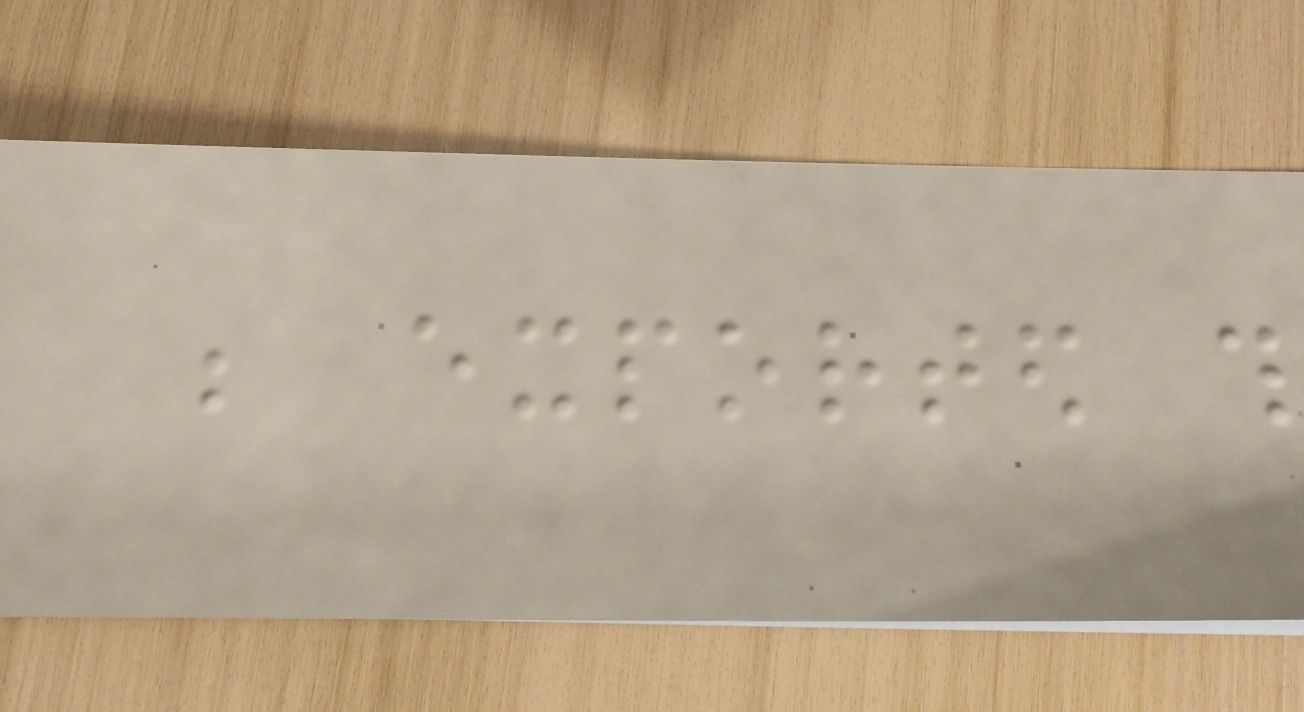be exported this
